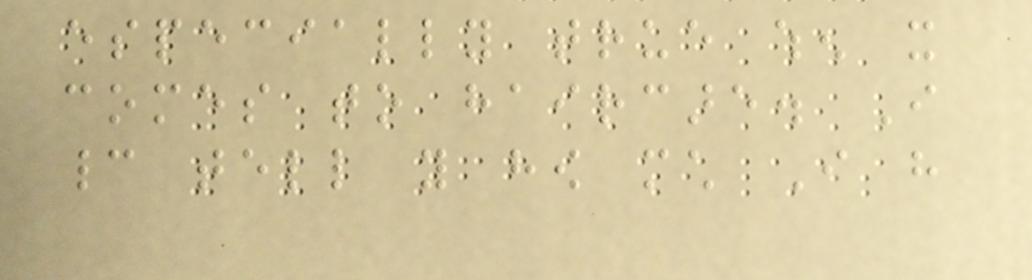especially true when it
comes to haircare. I
cannot tell you how much I have
